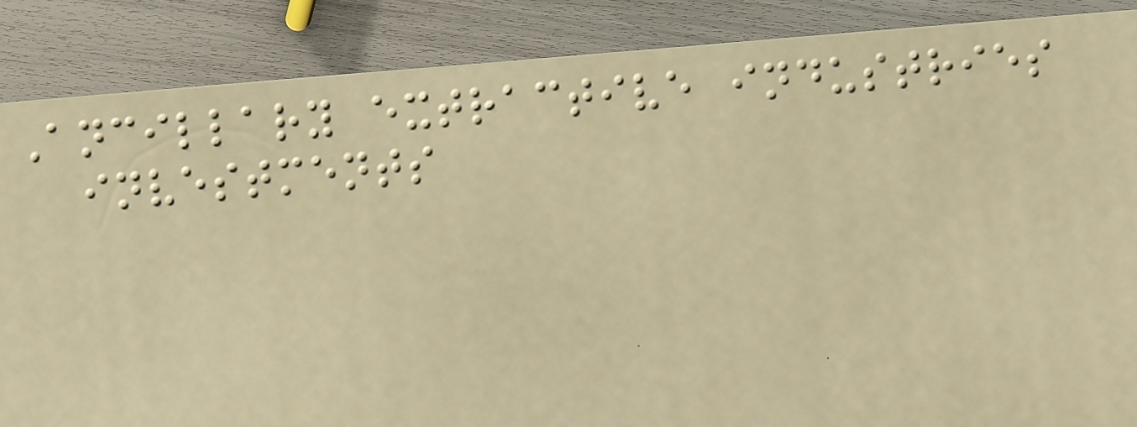Ancillary extractive industries
investments
